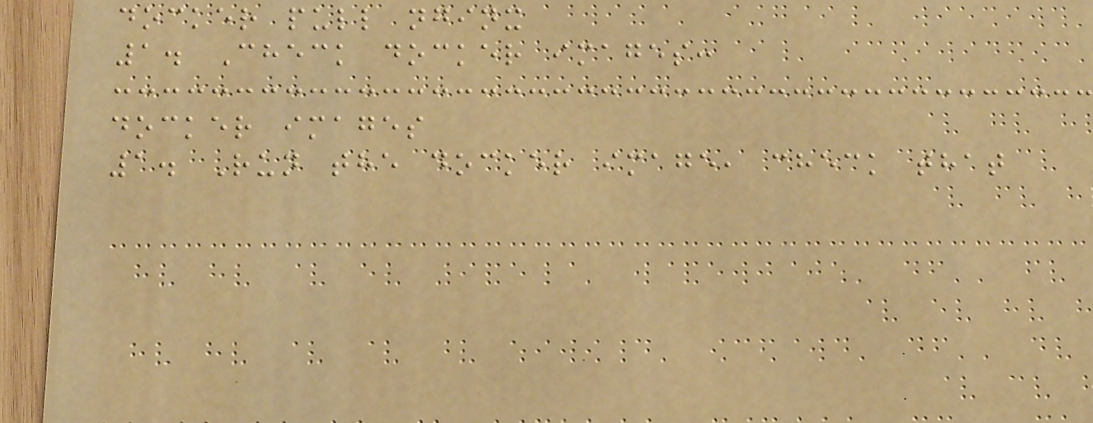docker pull nginx
1. Check docker images:
docker images
1. Run the docker image, check that
